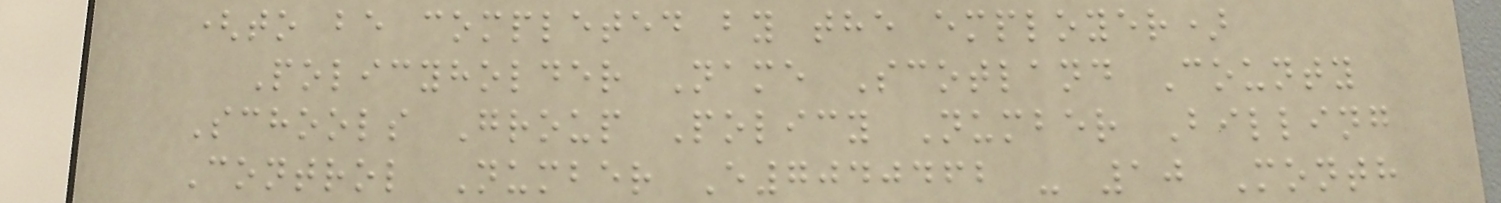(to be completed by the employer)
Policyholder Name Scotland County
Schools Group Policy Number Billing
Control Number E7040462 - 10 Month
